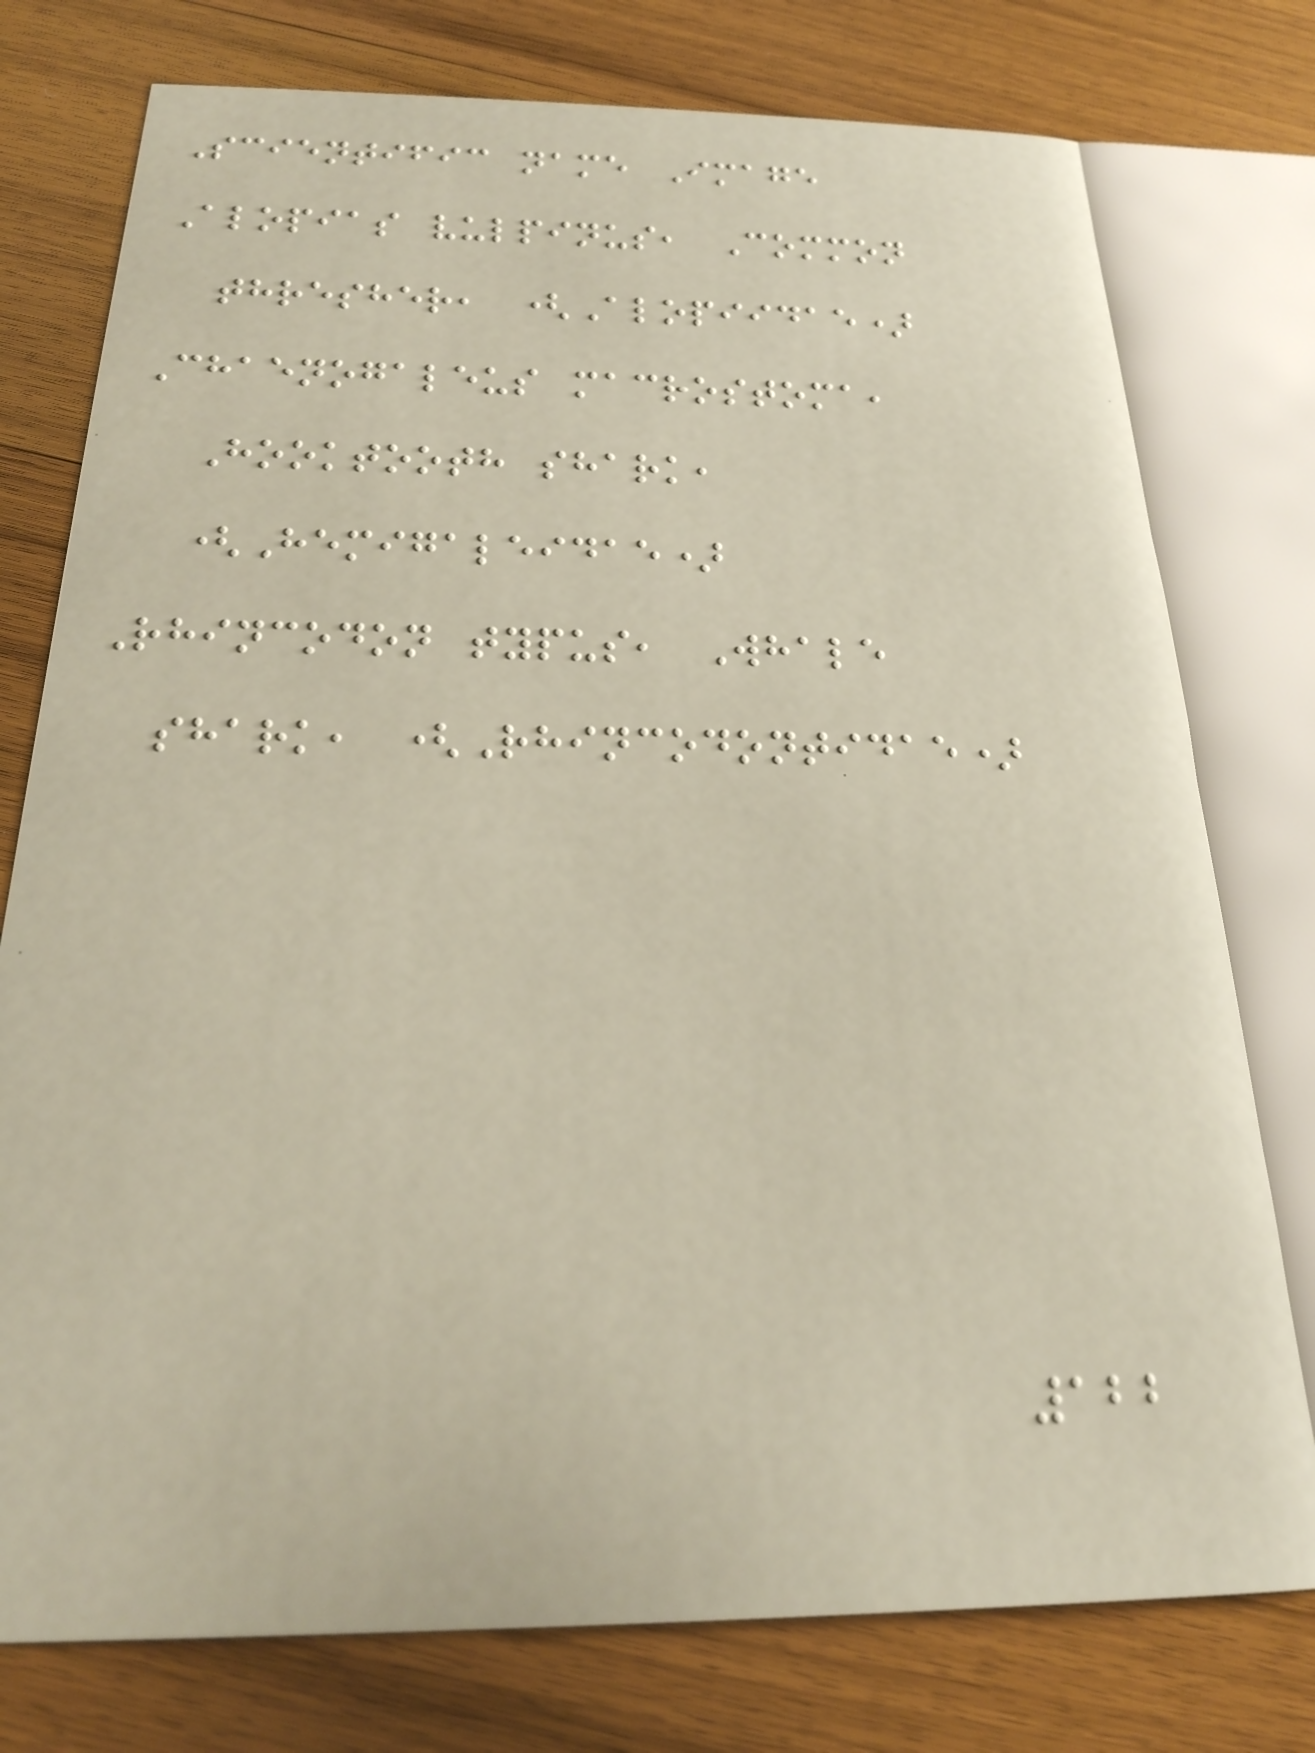Scientific name Image
Alopias vulpinus, Common
thresher, (Alopiidae)
Chaenogaleus macrostoma,
Hooktooth shark,
(Hemigaleidae)
Rhincodon typus, Whale
shark, (Rhincodontidae)
122
